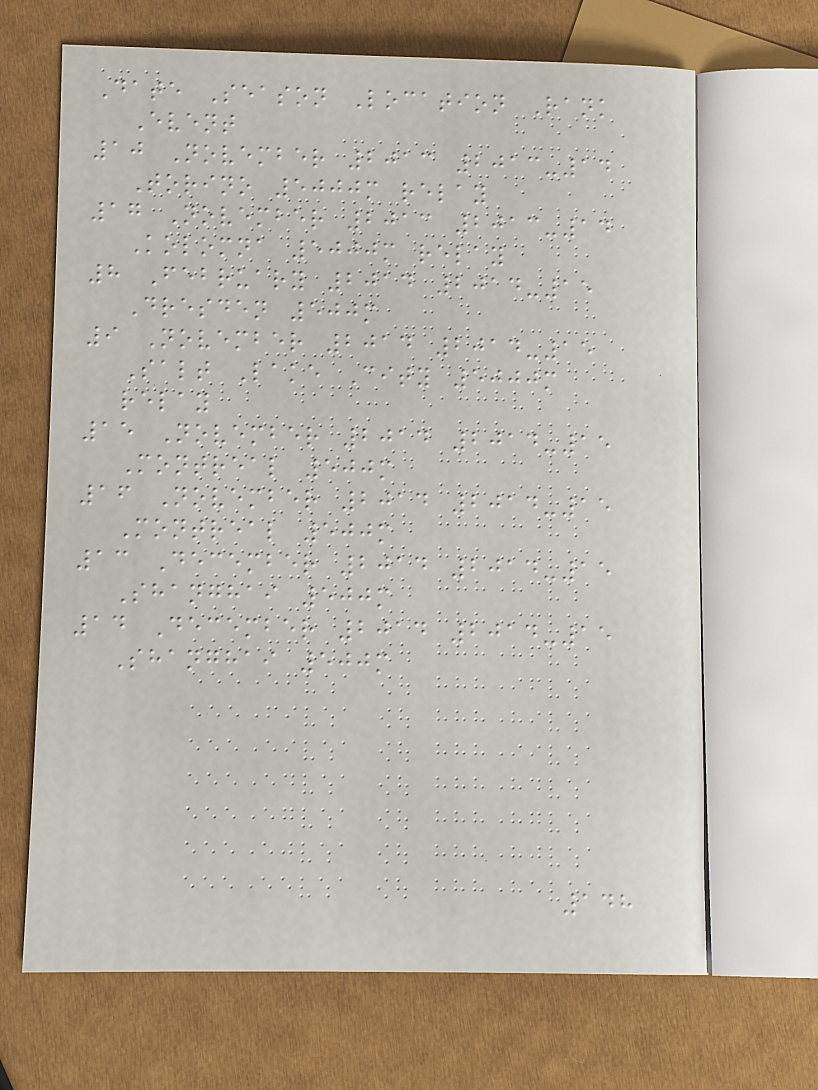Date Season Location Rank
Event
10 November 2013 2013-14
Torino 5000m relay
17 November 2013 2013-14
Kolomna 5000m relay
8 February 2014 2014-15
Dresden 500m
9 November 2014 2014-15
Salt Lake City 5000m
relay
15 November 2014 2014-15
Montreal 500m
16 November 2014 2014-15
Montreal 500m
13 December 2014 2014-15
Shanghai 500m
14 December 2014 2014-15
Shanghai 500m
148
